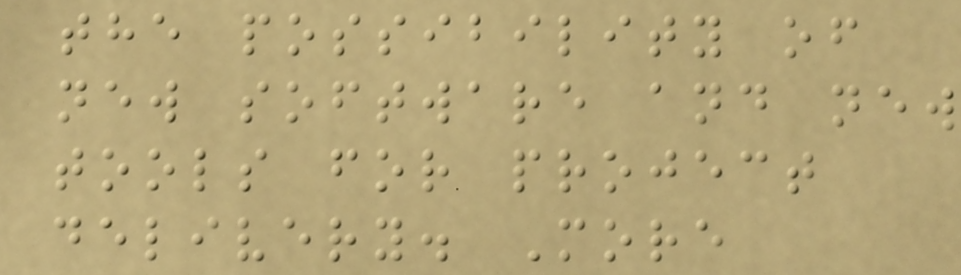the possibility of
new software and new
tools for project
delivery. More
